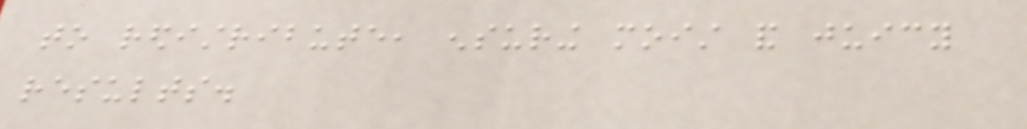to redistribute, ensuring moist and juicy
results.
